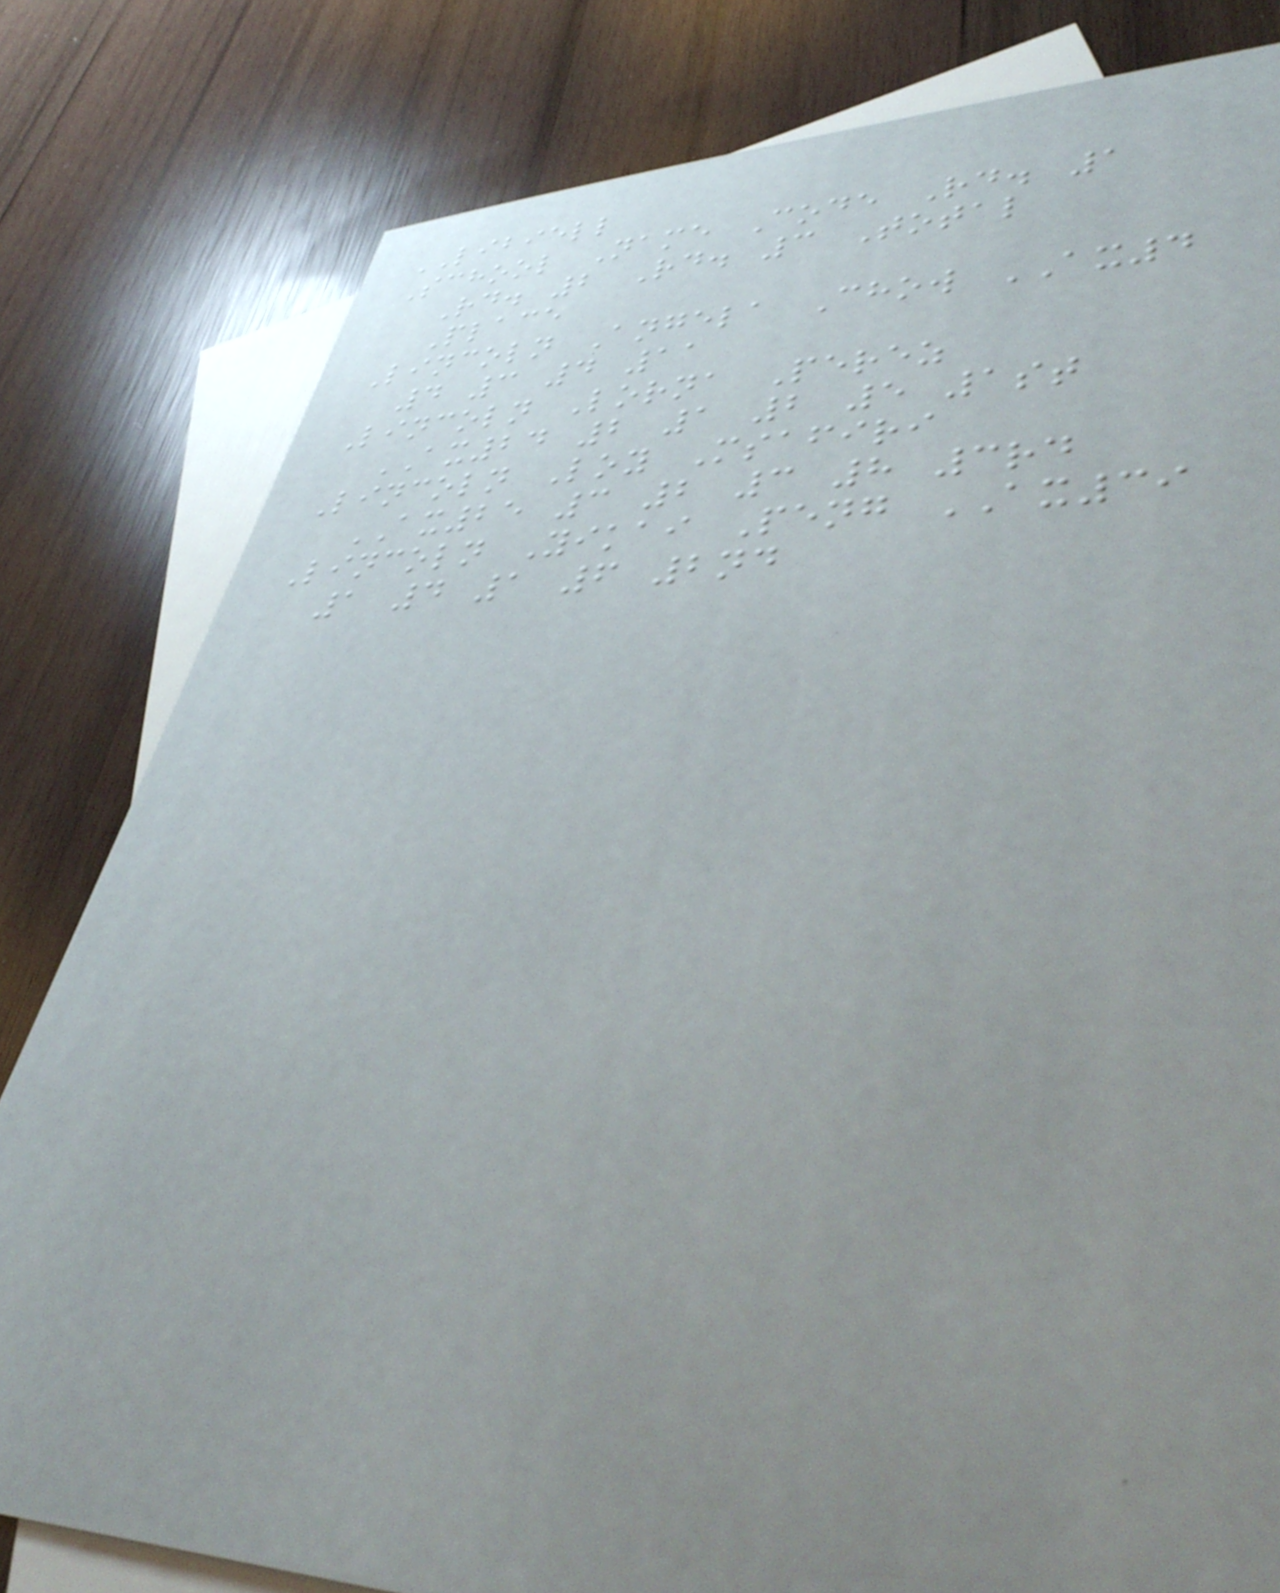LIBIELL
School Name Code Rd. 1
Rd. 2 Rd. 3 Total
Place
Lincoln Angela Chow AX4
4 3 4 11
Lincoln Lorna Perez
AX24 2 1 2 5 1st
Lincoln Loy Msafiri
AX25 3 2 3 8 3rd
Lincoln Yikai Peng AX39
1 4 1 6 2nd
